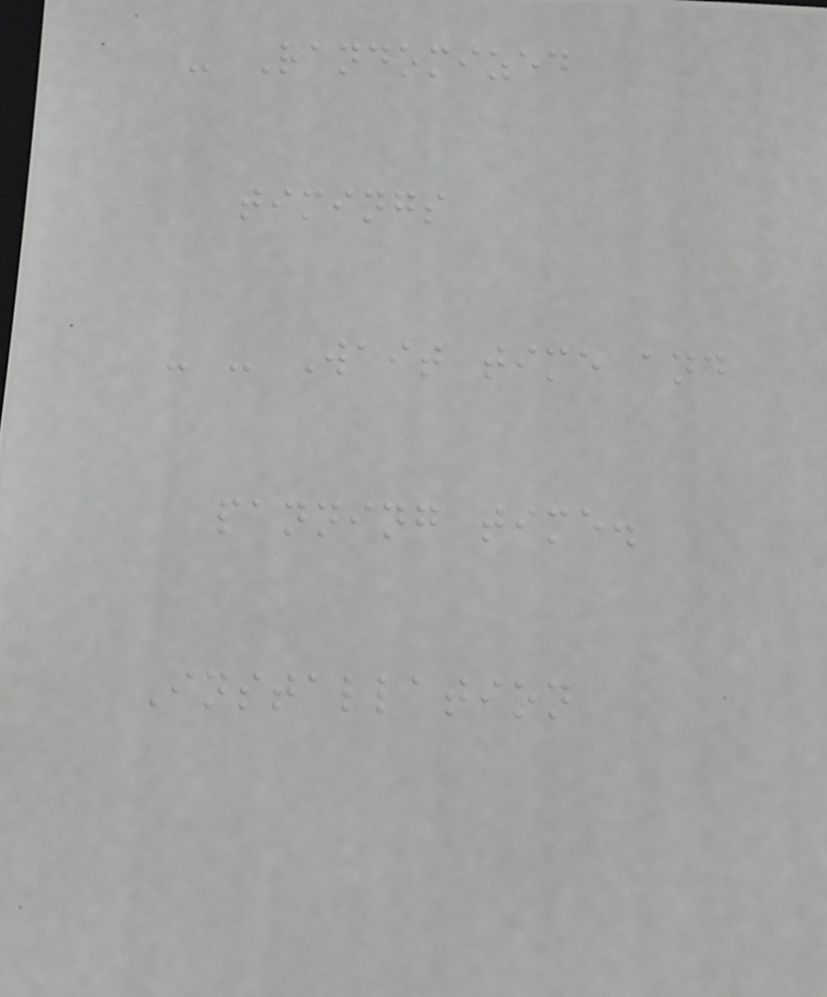- Randomized
timings
- - Wait time and
panning time.
Installation
